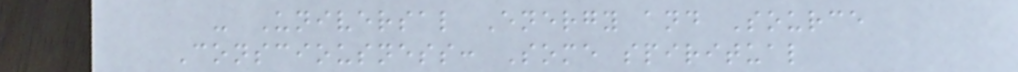- Universal Energy and Source
Consciousness: Some spiritual
